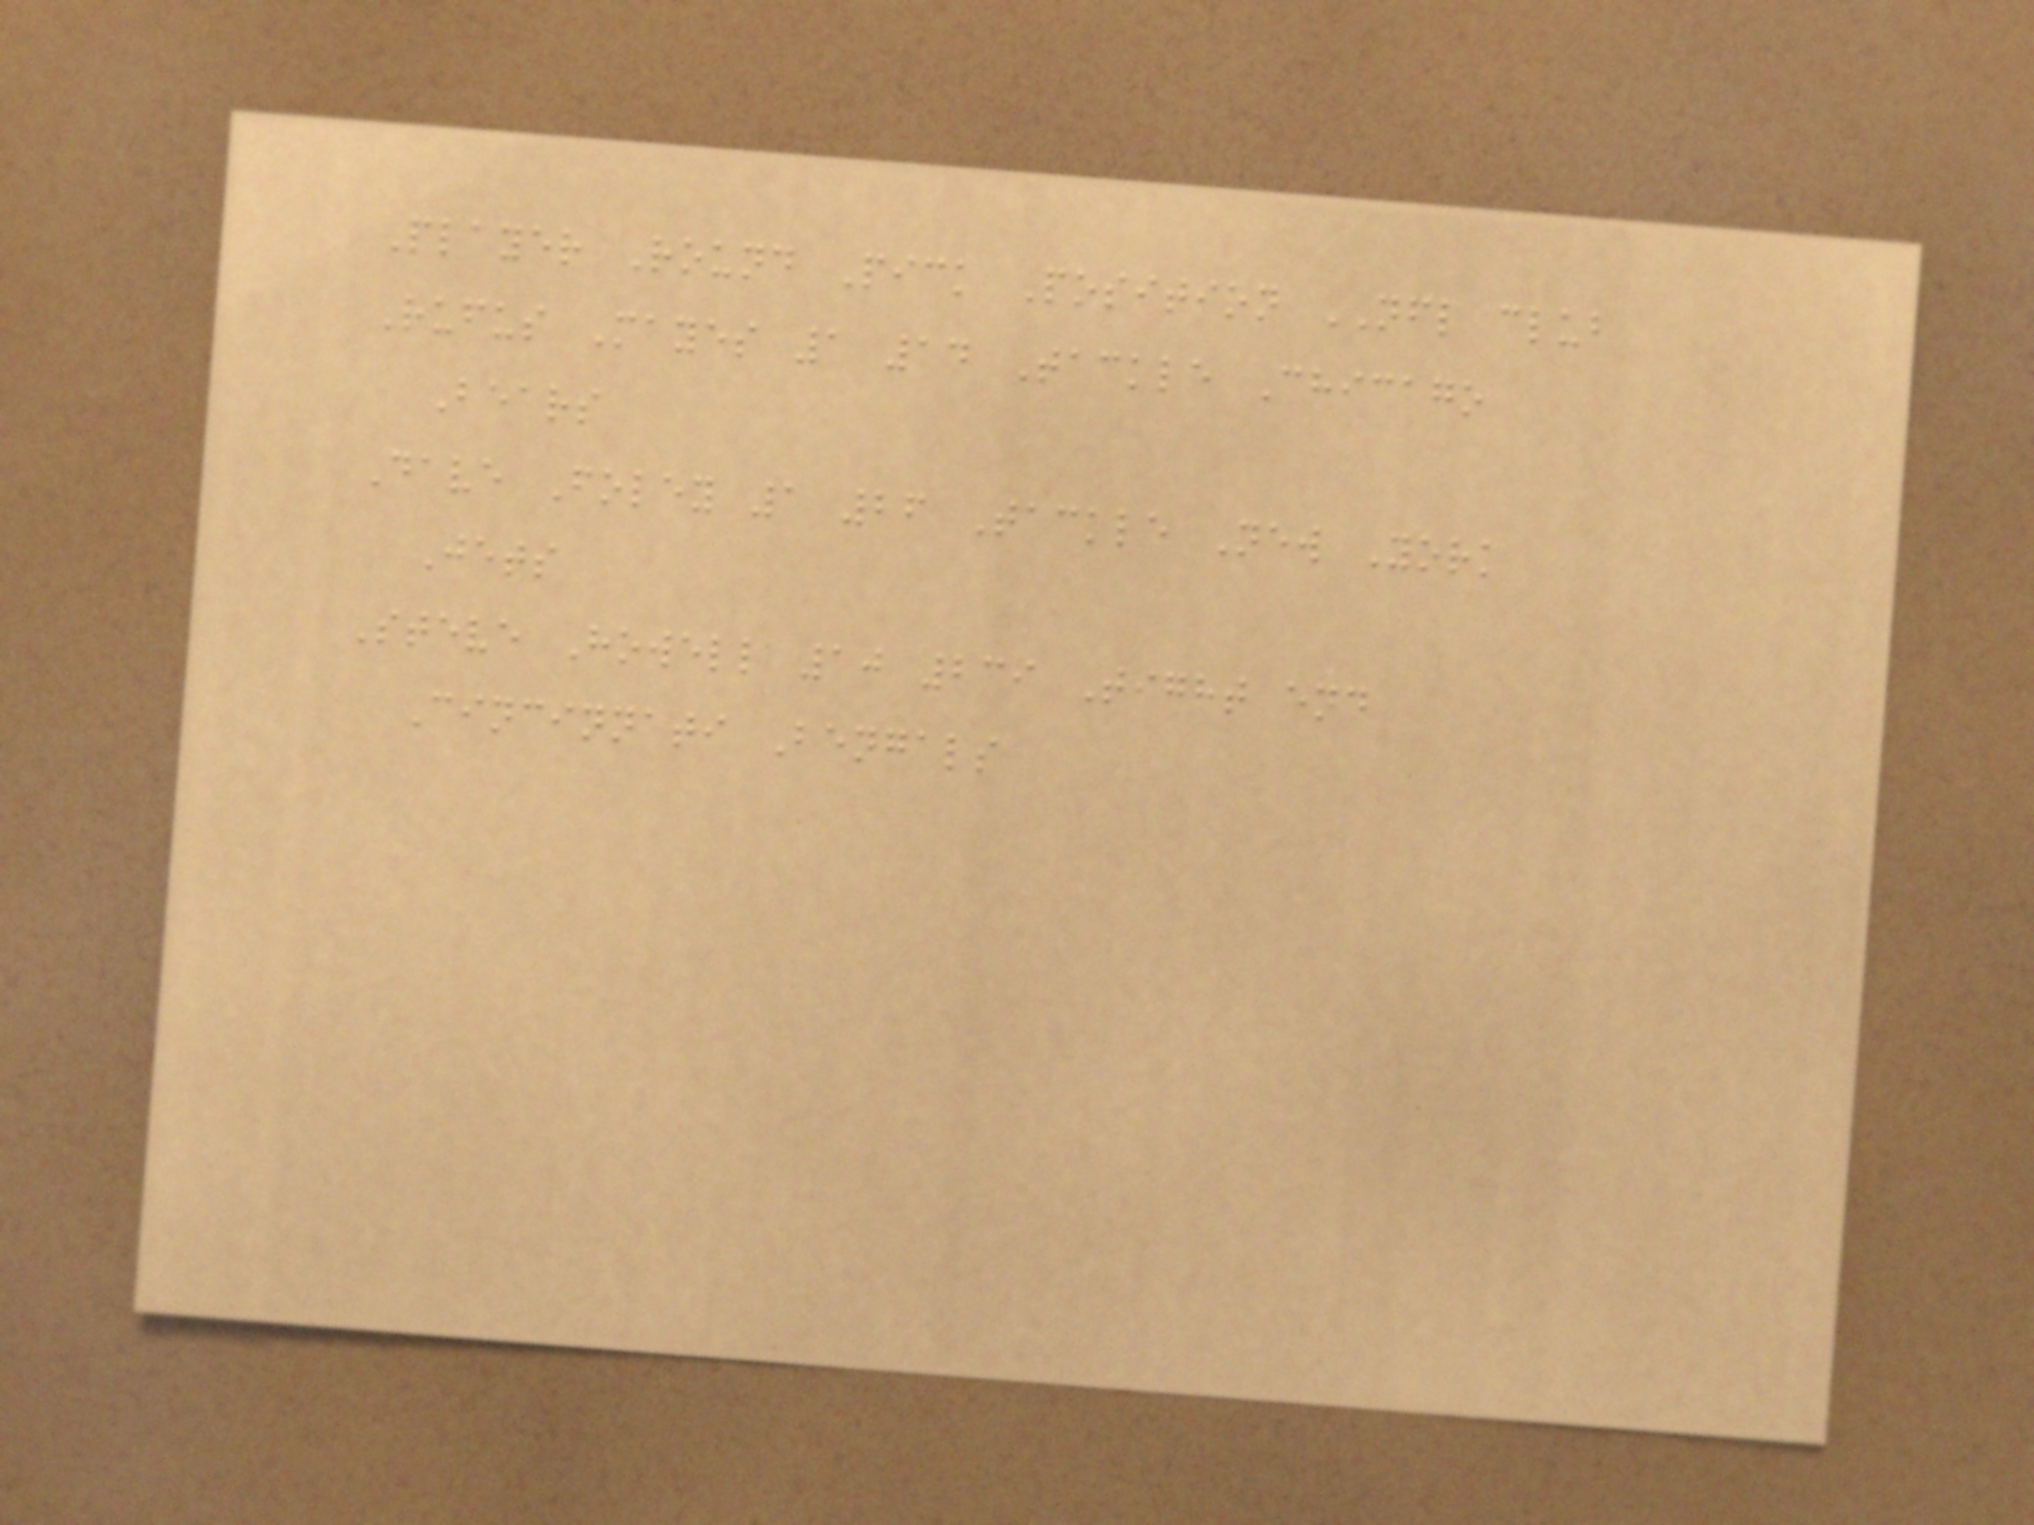Player Round Pick Position NFL club
Rufus Mayes 1 14 Tackle Chicago
Bears
Dave Foley 1 26 Tackle New York
Jets
Steve Howell 10 239 Tight end
Cincinnati Bengals
